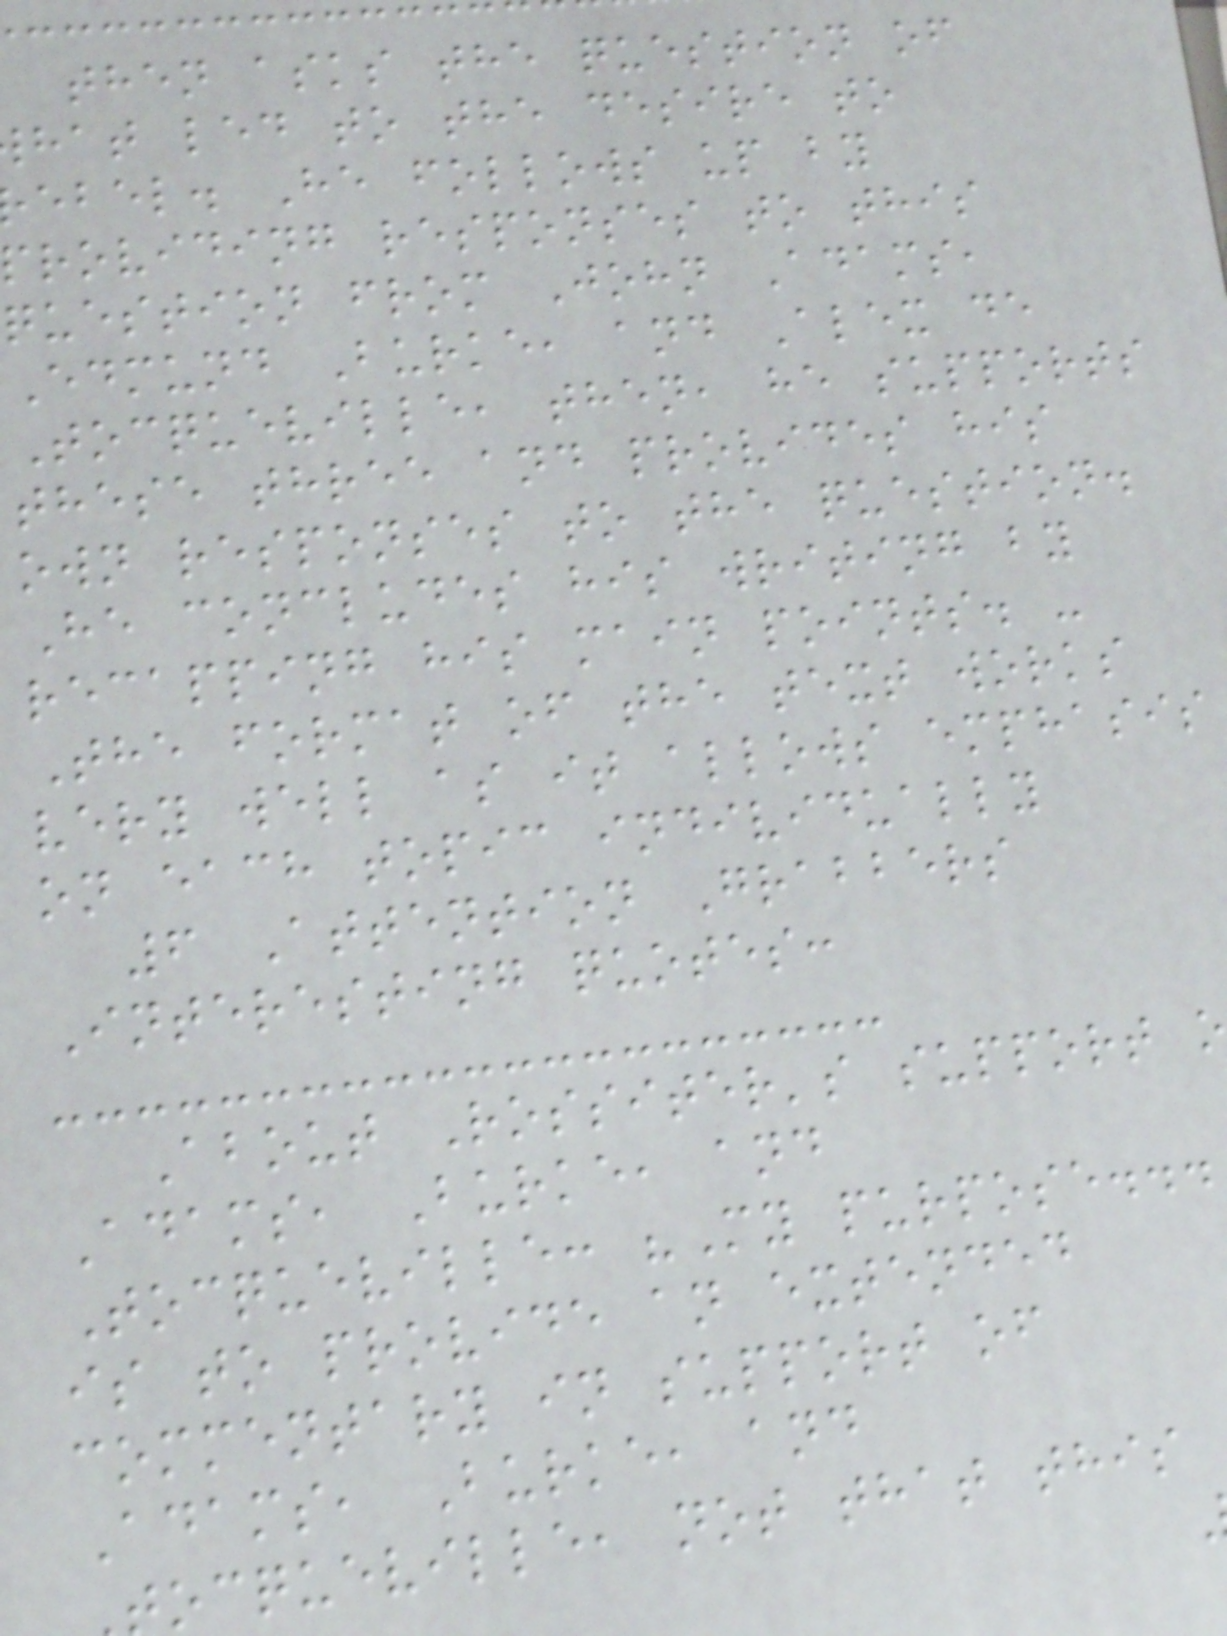then asks the question of
hat led to the desire to
ebel. He follows up by
providing responses to this
question from John Adams,
Edmund Burke, and Alex de
Tocqueville, then, he supports
these three and provides his
own responses to the question.
He concludes his writing by
recapping his main points. -
The format of the text works
very well as it allows emphasis
on each topic individually
6 Attention Grabbers
Interesting quotes:
About Rossiter's support
Adams, Burke, and
Tocqueville: "My purpose...
is to provide an extended
commentary in support of
Adams, Burke, and
ocqueville, not that this
